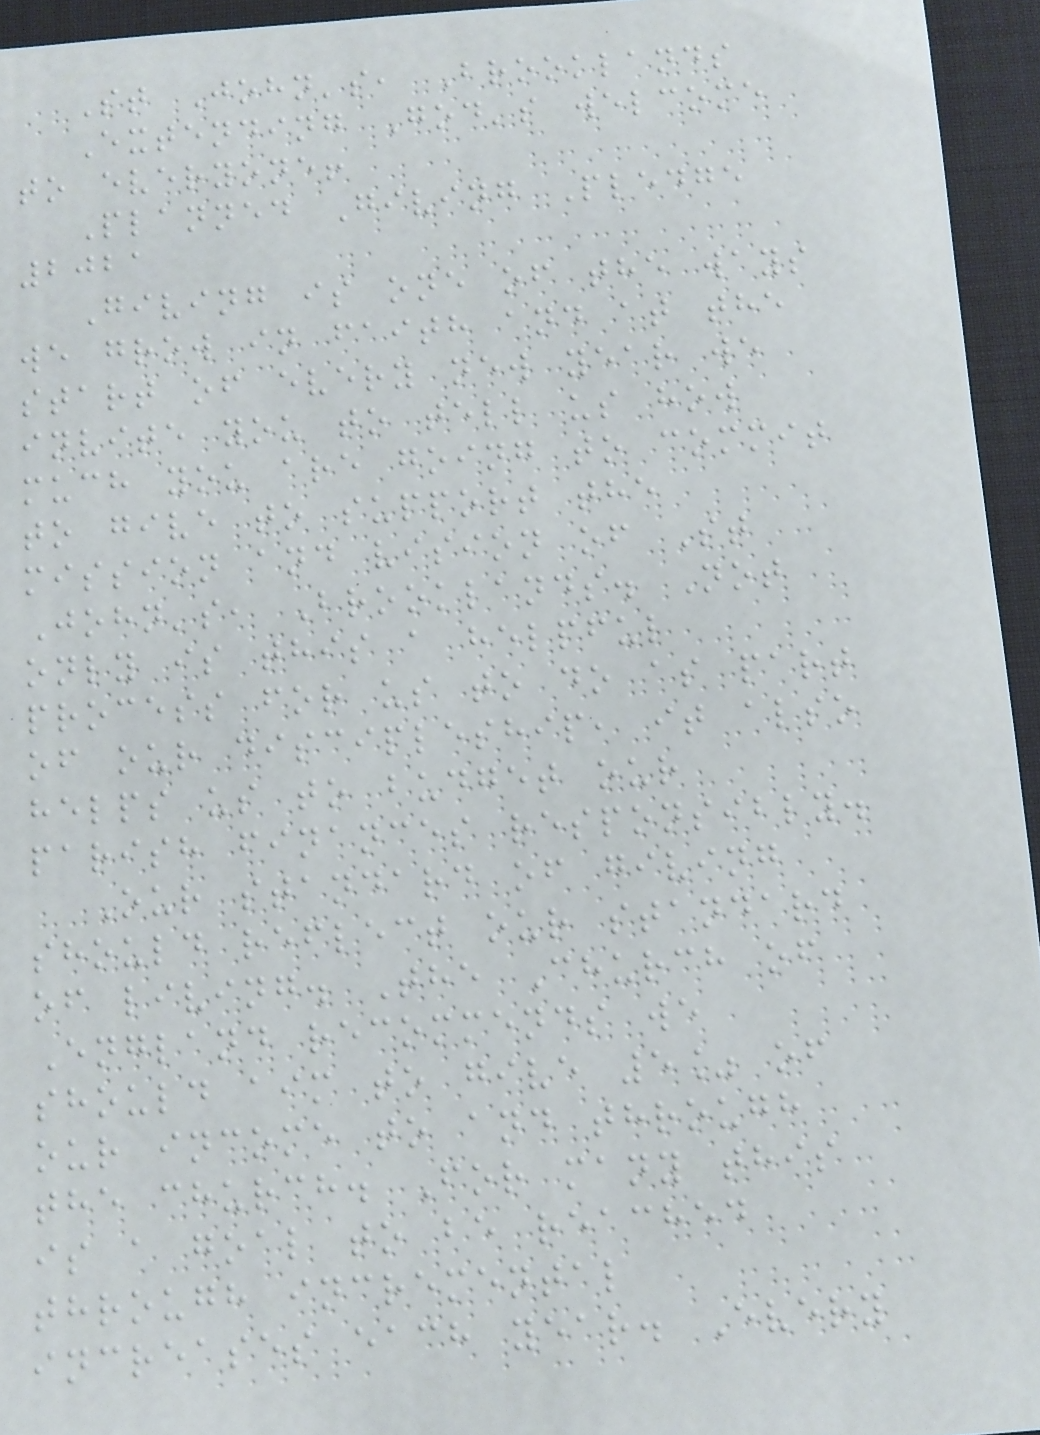St John's, Brooklands
Extending God's welcome
to everyone!
Planned Giving Pledge
2021
Giving is one of the ways
we grow in faith and at the
start of every new year we
invite you to tell us how
much you are going to commit
to give to support the
mission and vision of St
John's, Brooklands. Not
only is this a helpful
process for us to do as part
of our discipleship, it also
helps us to budget our
parish finances responsibly.
Our standard of giving
should reflect our standard
of living. The Church of
England recommends we
should aim to give 5% of
our income to and through
the church. For many this
is a goal to be reached
through incremental
increases each year. Every
